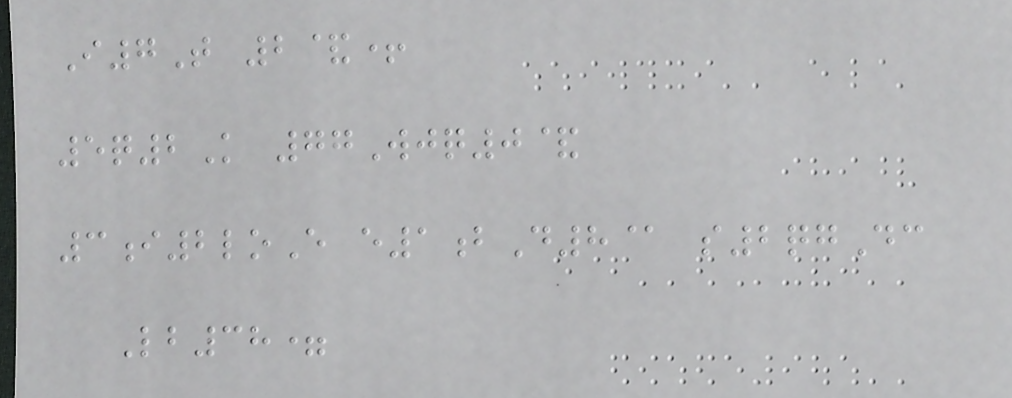I7T 2&+
5q2K 77Wjq0&
3i2loE e1bD8@ s2qgDc
Lb38=
